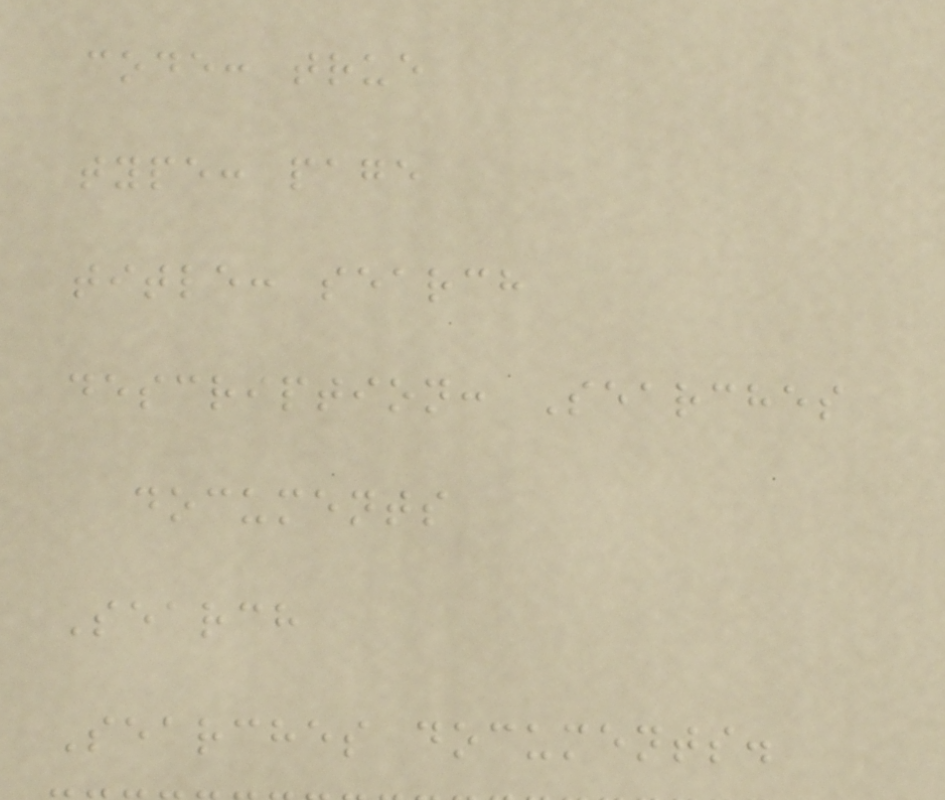code: true
type: page
title: search
description: Searches
documents
Search
Searches documents.
